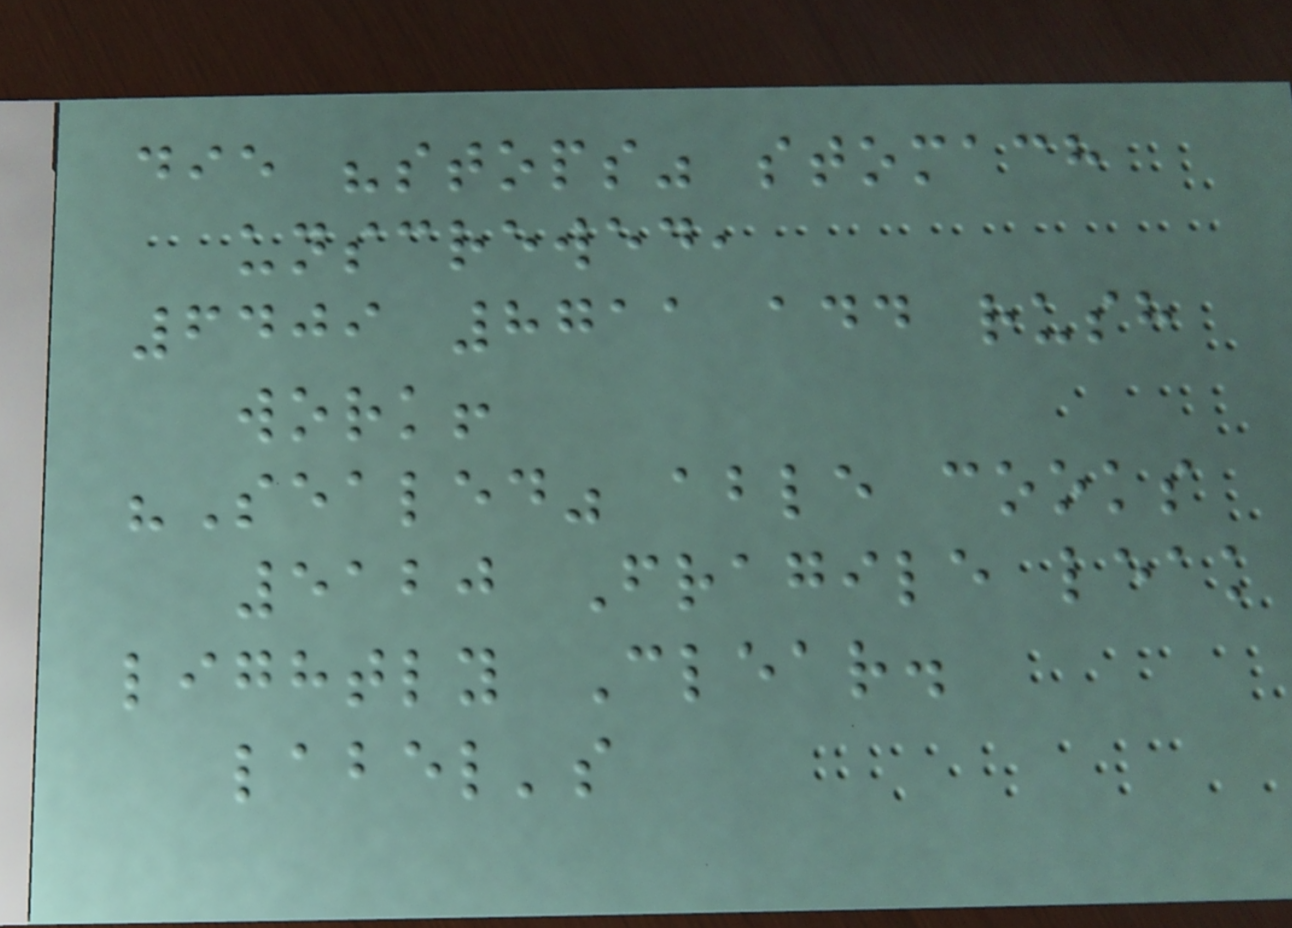die "stops" stomach
unscrewed,
6409 8711 add rush
work!
"Sealed" able cooks
5120 Fragile leak
lightly Clear.
label's
